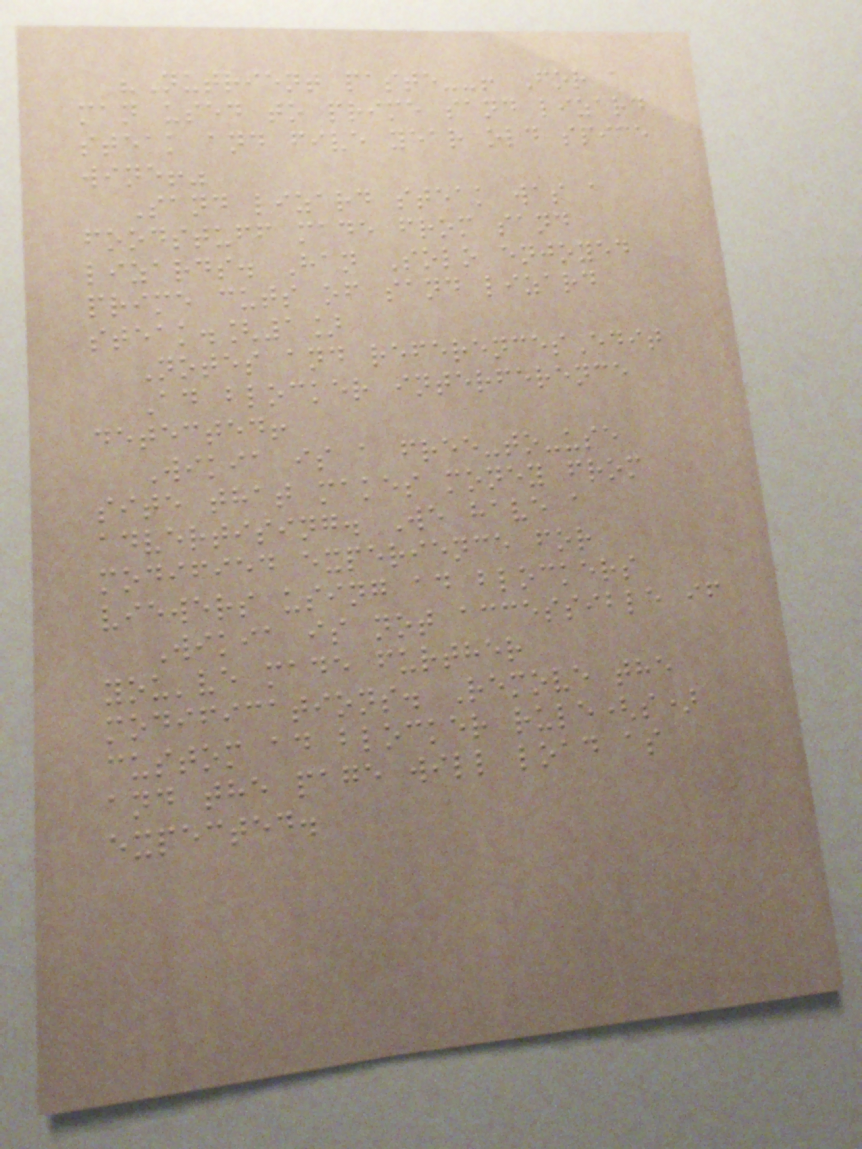"Nutrient paste--! For a
man used to prime sand lizard
steak and five year old spice
wine!"
Sand lizard steak was a
foodstuff made from sand
lizards. Han Solo enjoyed
prime cuts of sand lizard
steak.[1]
Notes and referencesEdit
Ad blocker interference
detected!
Wikia is a free-to-use
site that makes money from
advertising. We have a
modified experience for
viewers using ad blockers
Wikia is not accessible if
you've made further
modifications. Remove the
custom ad blocker rule(s)
and the page will load as
expected.
